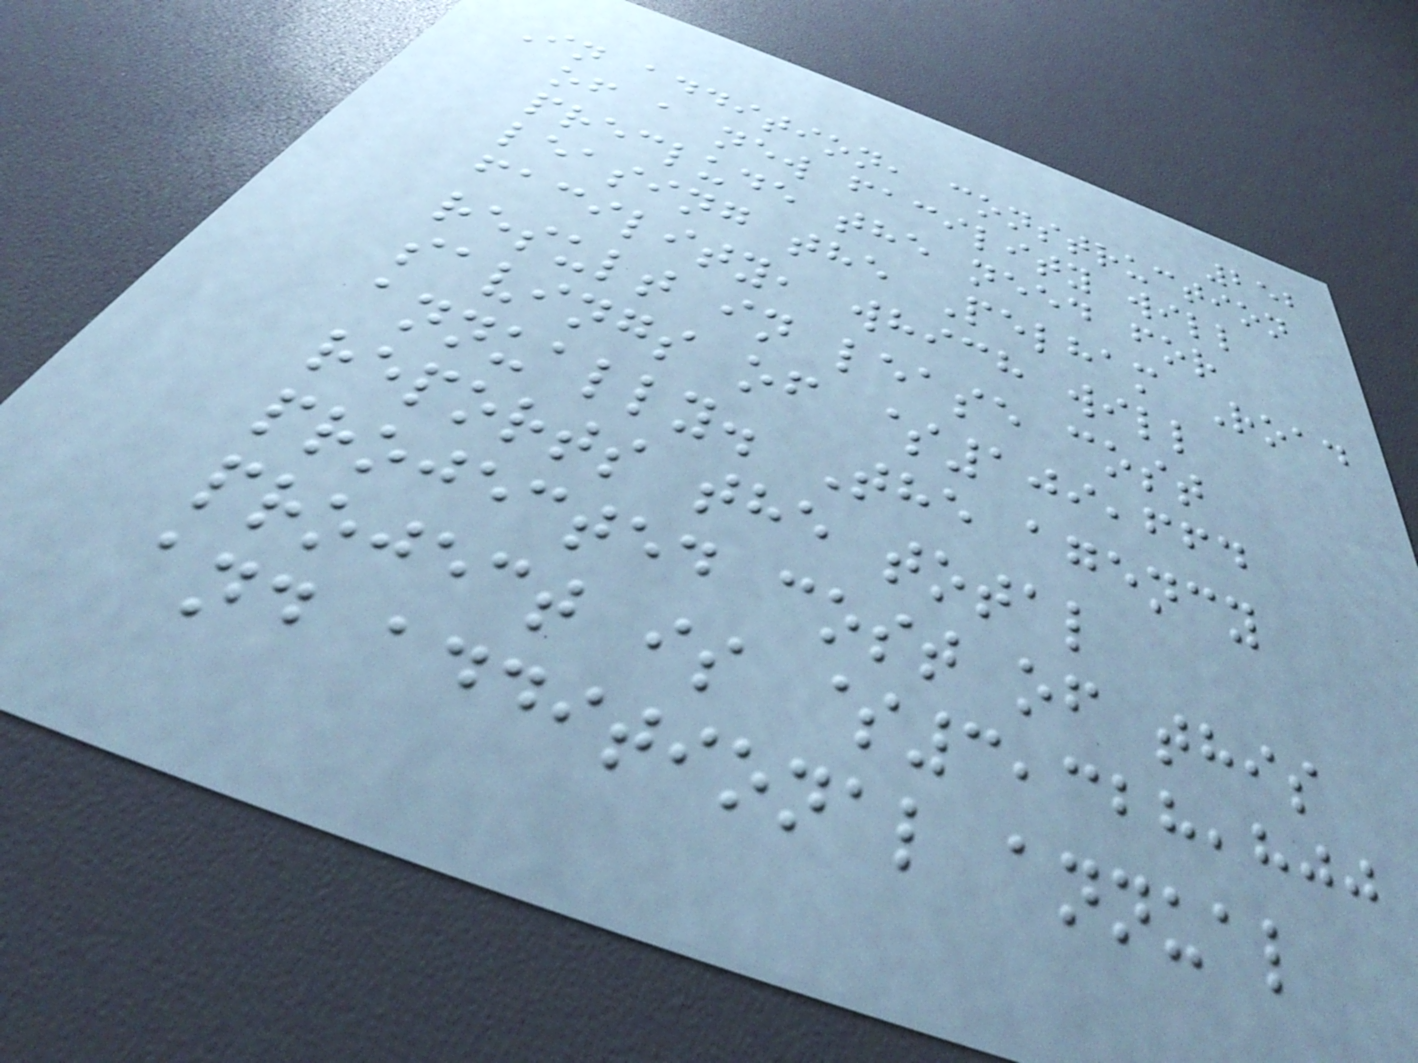252
In addition, construction
of a new facility will
preclude the need for
leasing the Pelham Road
facility, which will
result in lease cost
savings of $109,664
annually. The agency
reports the total
projected cost of this
project is $3,328,800
and additional annual
